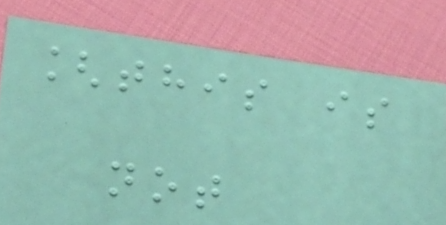[this is
not
